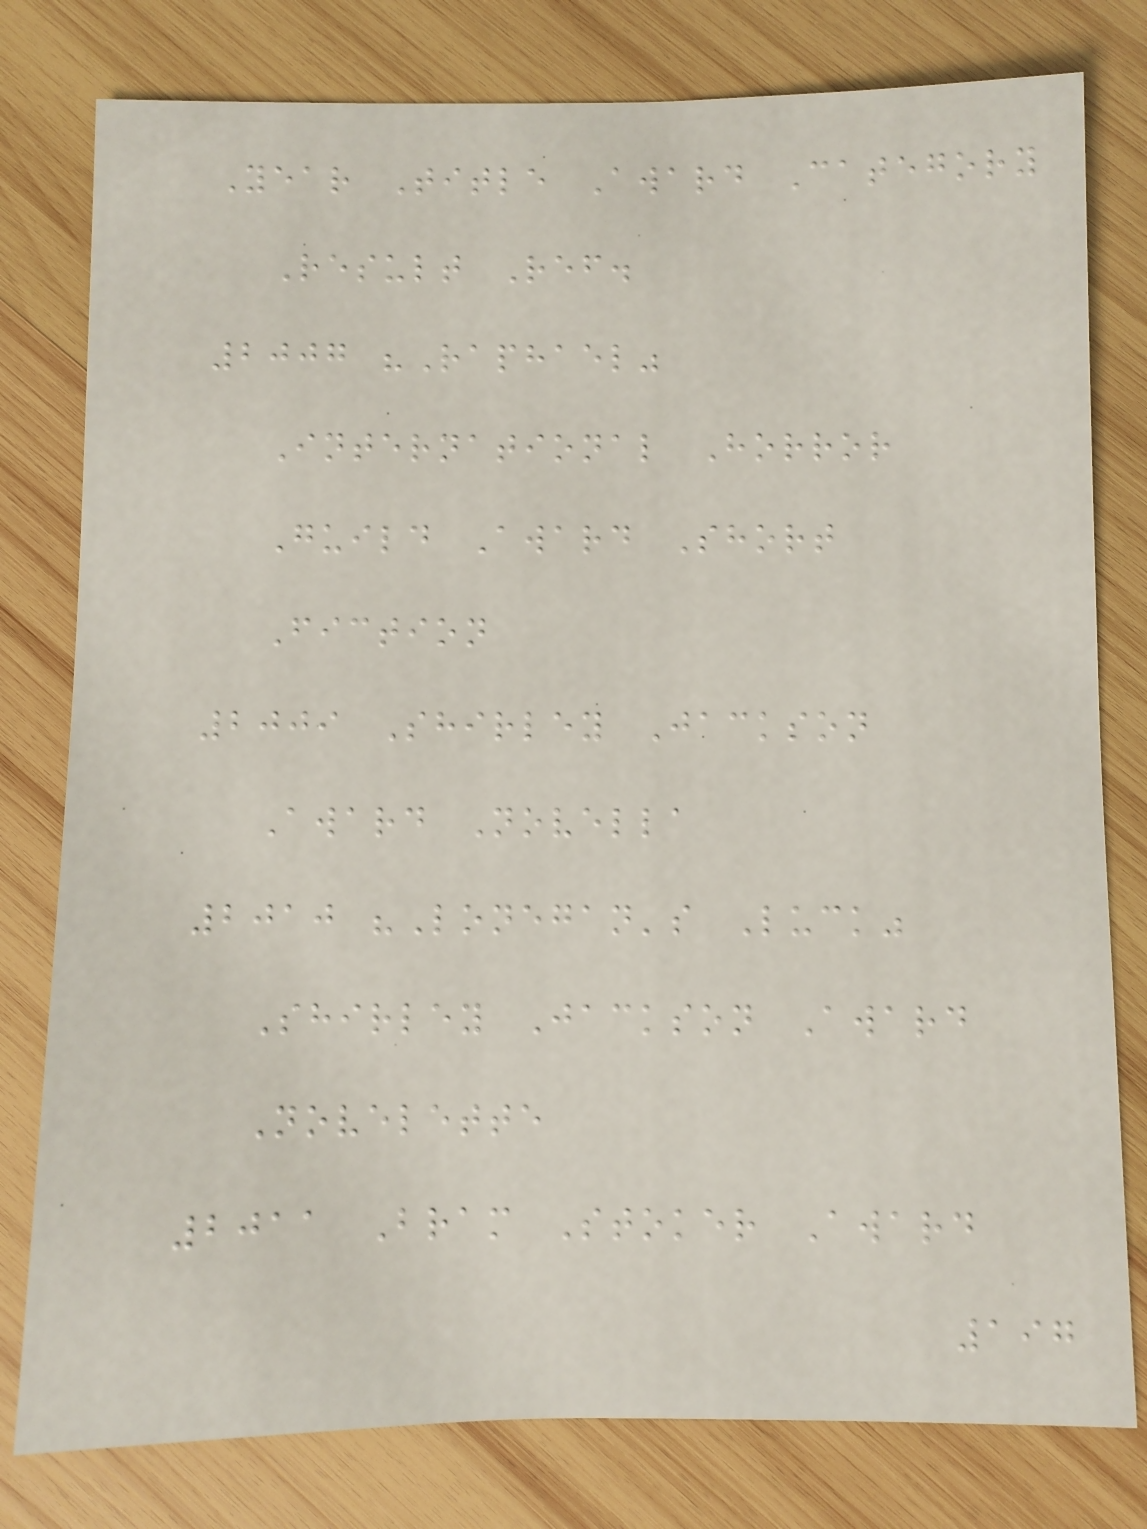Year Title Award Category
Result Ref.
2007 "Raphael"
International Horror
Guild Award Short
Fiction
2009 Shirley Jackson
Award Novella
2010 "Lonegan's Luck"
Shirley Jackson Award
Novelette
2011 Bram Stoker Award
197
